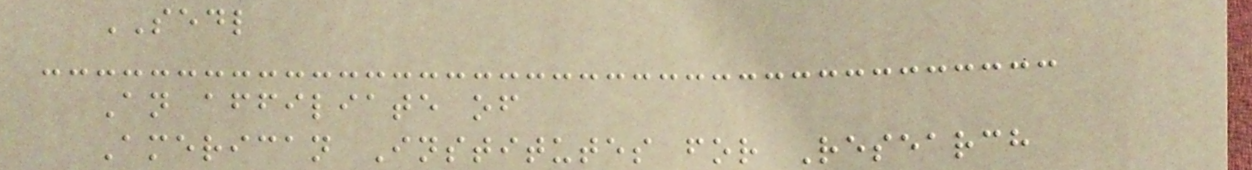SEDL
An affiliate of
American Institutes for Research
